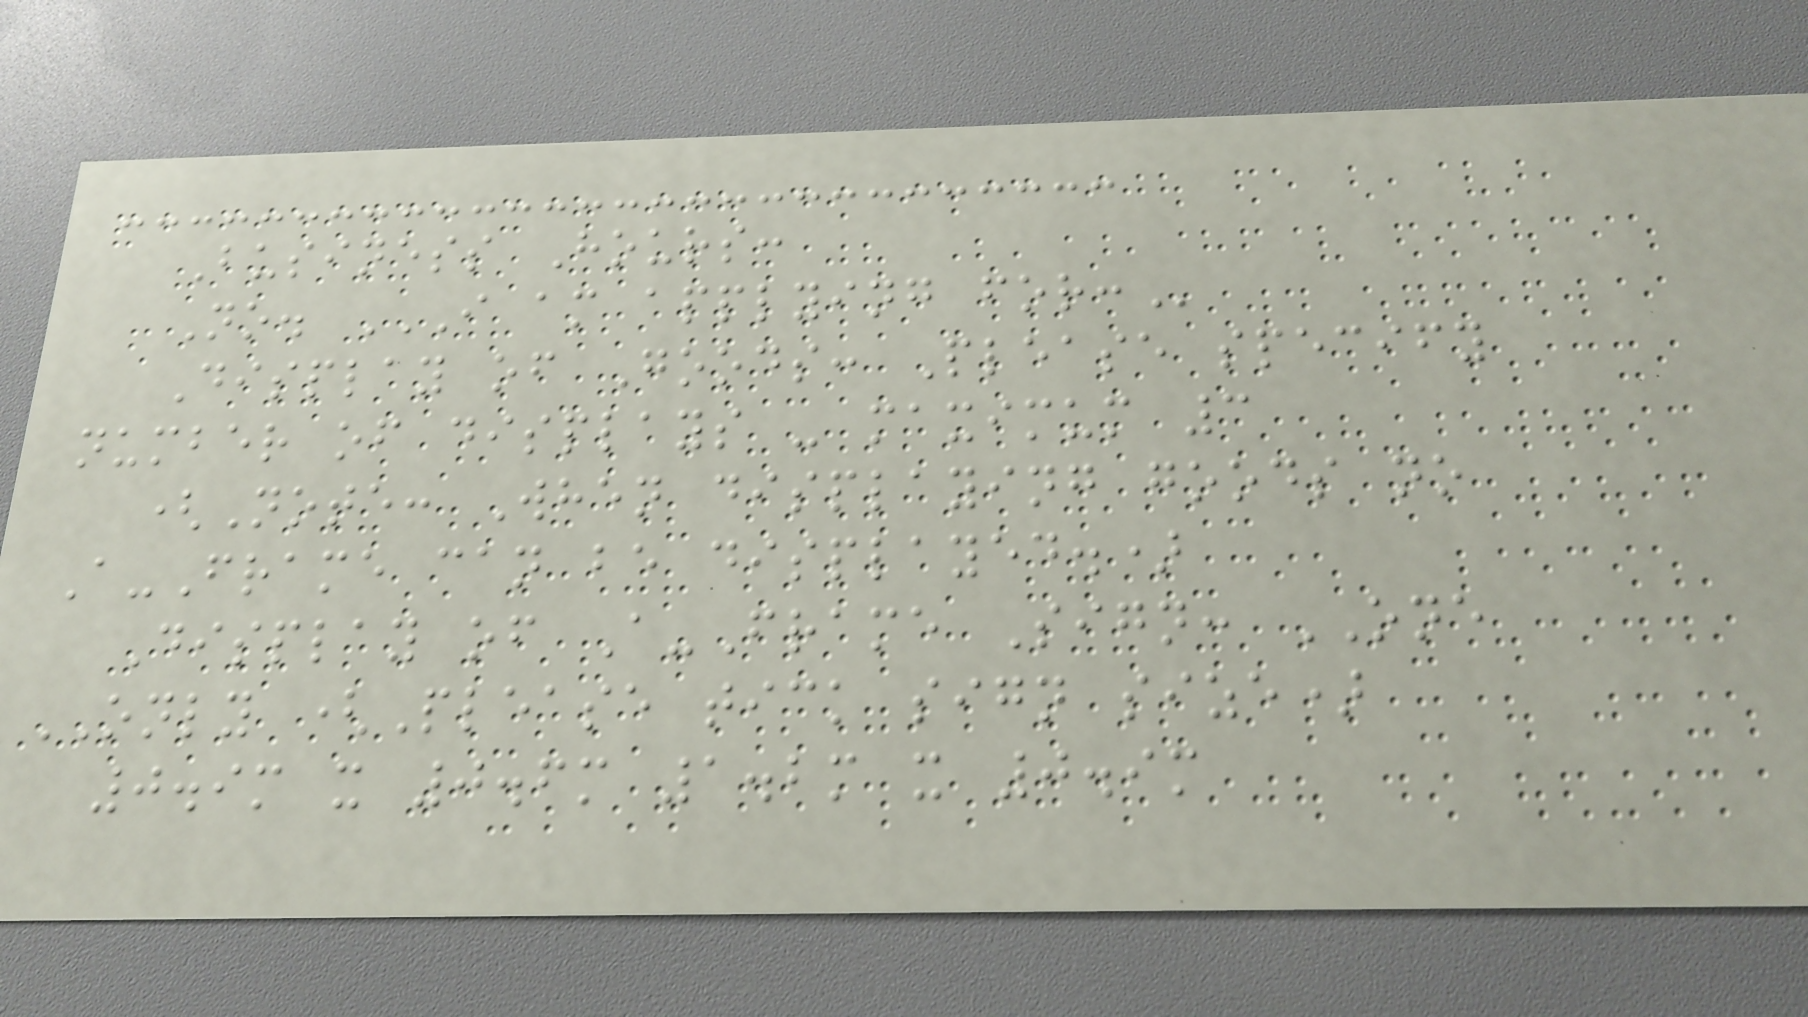Business Hours:
No. I AM APPLYING FOR:
Display of Goods: Please specify
number of displays - maximum 3
(Note: When displaying goods no
A-Frame can be displayed.)
Display of A-Frame Sign: ONE
ONLY (Please tick sign size)
0.9m x 0.6m 1.2m x 0.9m
